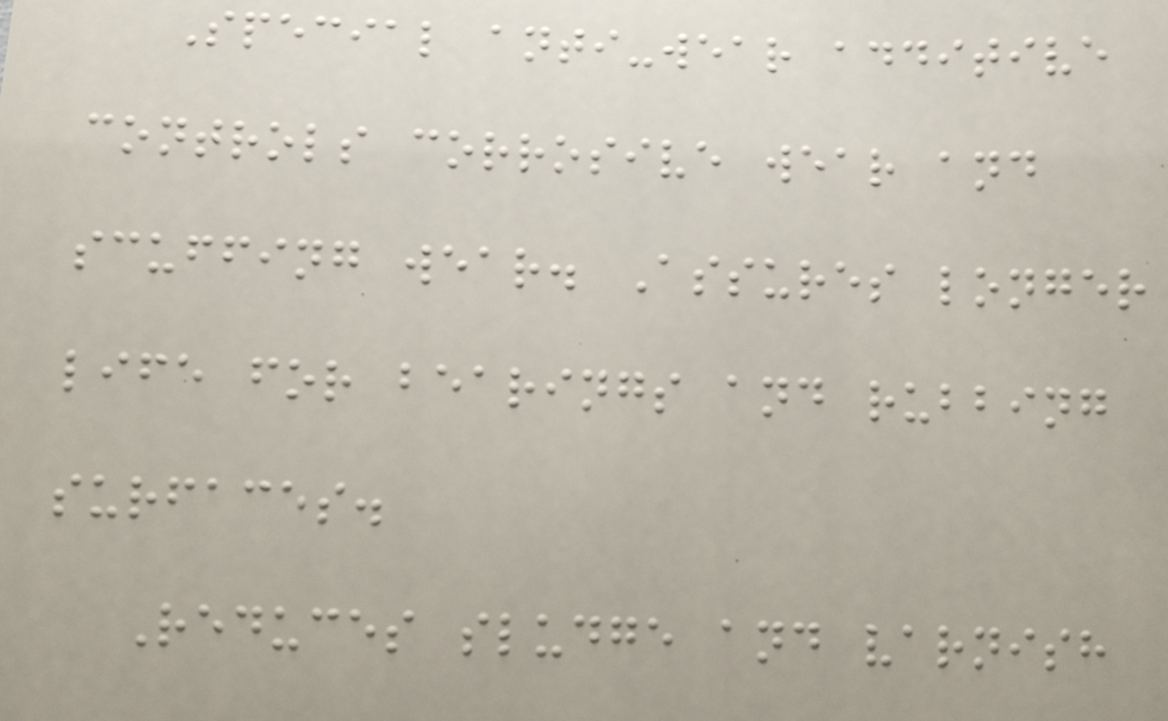Special anti-wear additive
controls corrosive wear and
scuffing wear. Assures longer
life for bearings and rubbing
surfaces.
Reduces sludge and varnish
